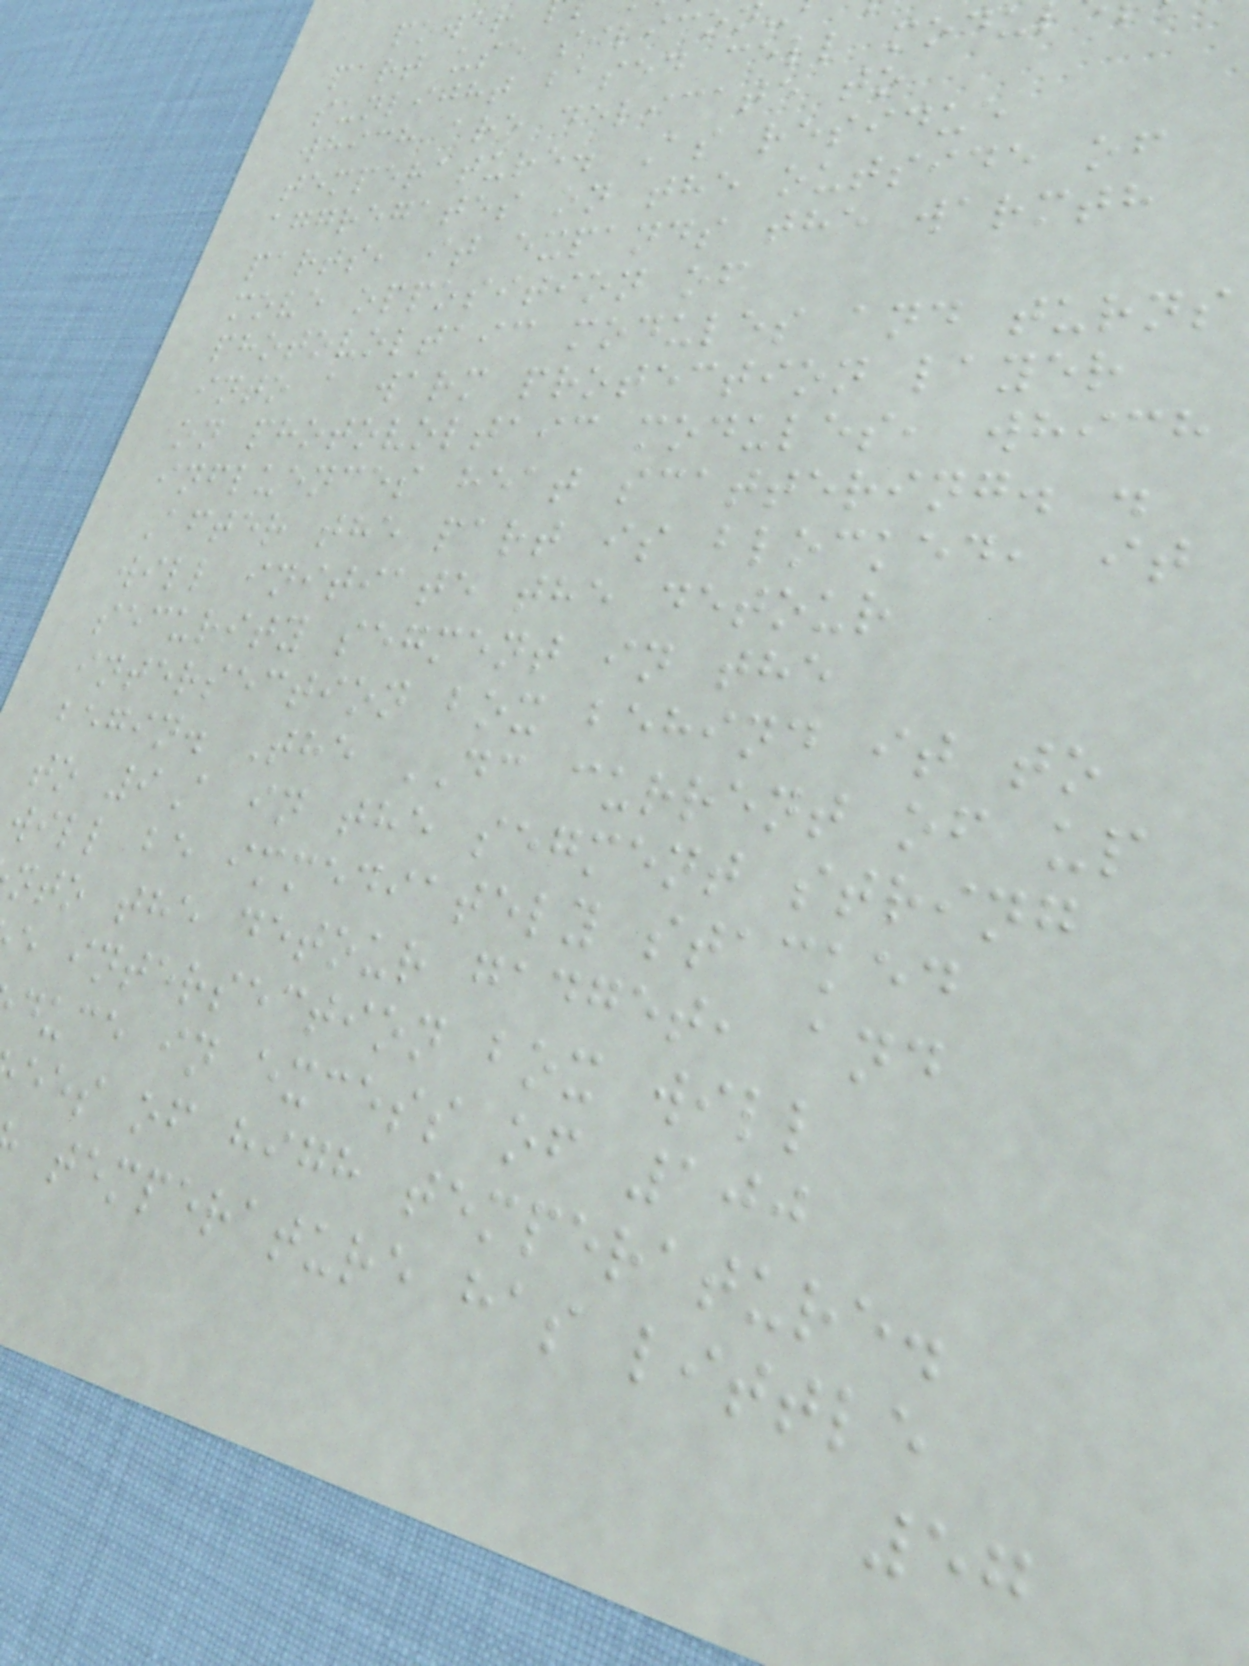part use silicon
sunlight based cell modu
which are delicate to
temperature. As residue
aggregates on the outside of
parts, it expands the warmth
move opposition of
photovoltaic modules and turns
into a warm protection layer
on photovoltaic modules, which
influences heat scattering. .
After the part is blocked, it
will initiate the detour
security segment in the
intersection box behind it to
begin. The DC current of up
to 9A in the segment string
will be immediately stacked
nto the detour gadget, and
e intersection box will
duce in excess of 100
ees of high temperature.
temperature has little
57
